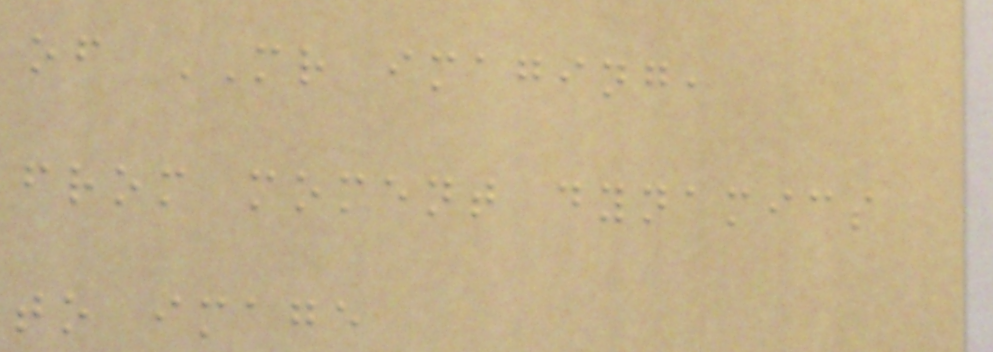of MR imaging,
from moment dynamics
to image
